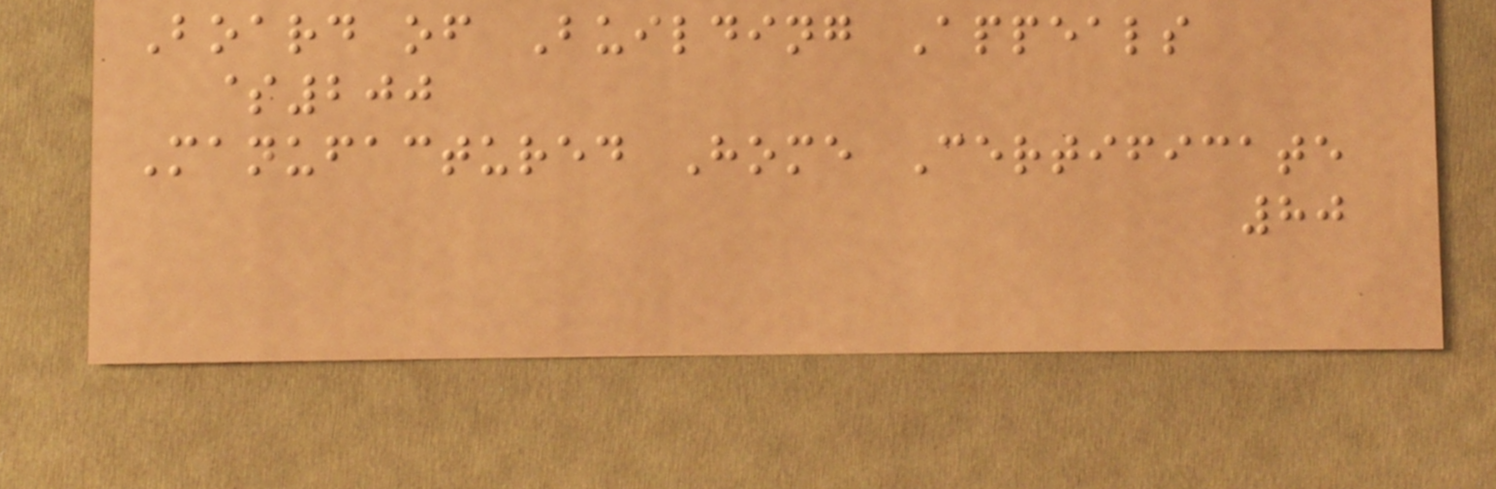Board of Building Appeals
$200
Manufactured Home Certificate
80
